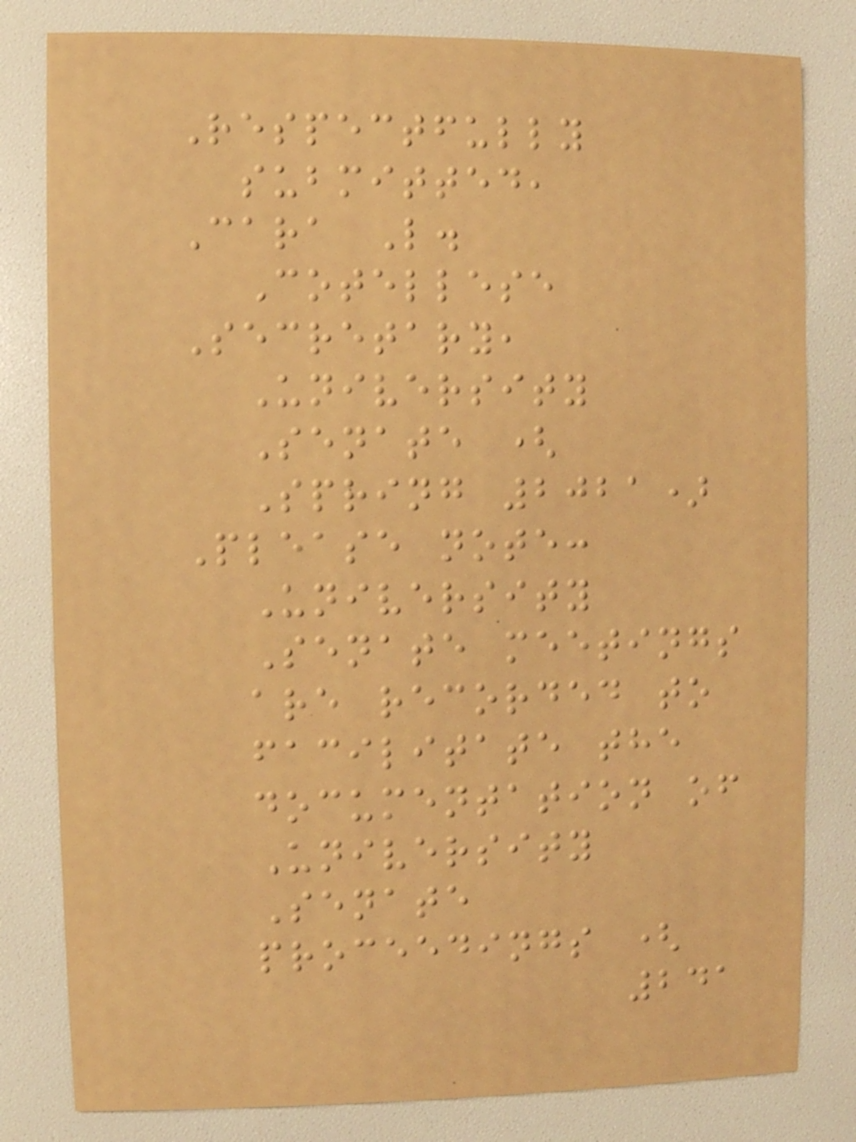Respectfully
submitted,
Cara L.
Cotellese
Secretary,
University
Senate (
Spring 2021)
Please note:
University
Senate meetings
are recorded to
facilitate the
documentation of
University
Senate
proceedings (
241
